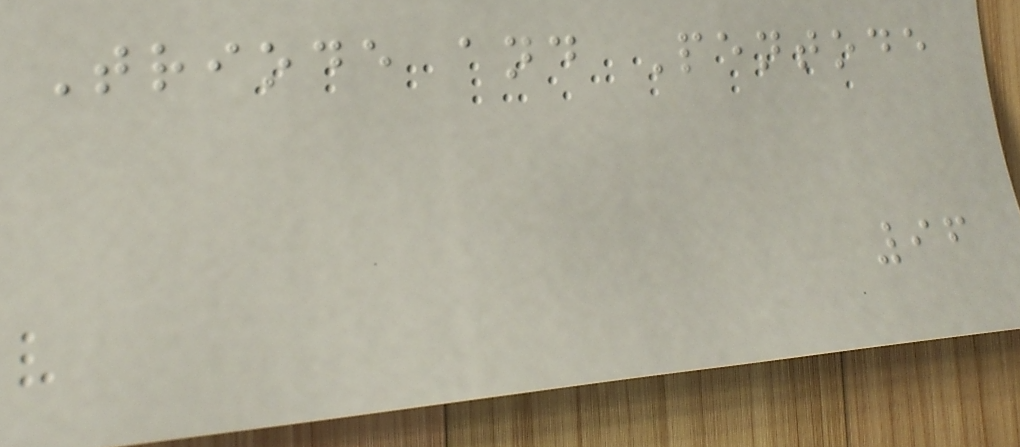Triode and Pentode
96
